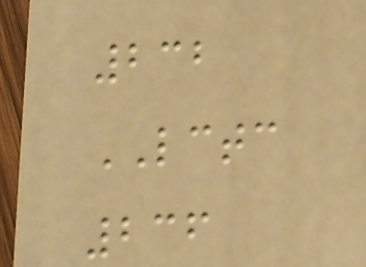232
LCTC
236
